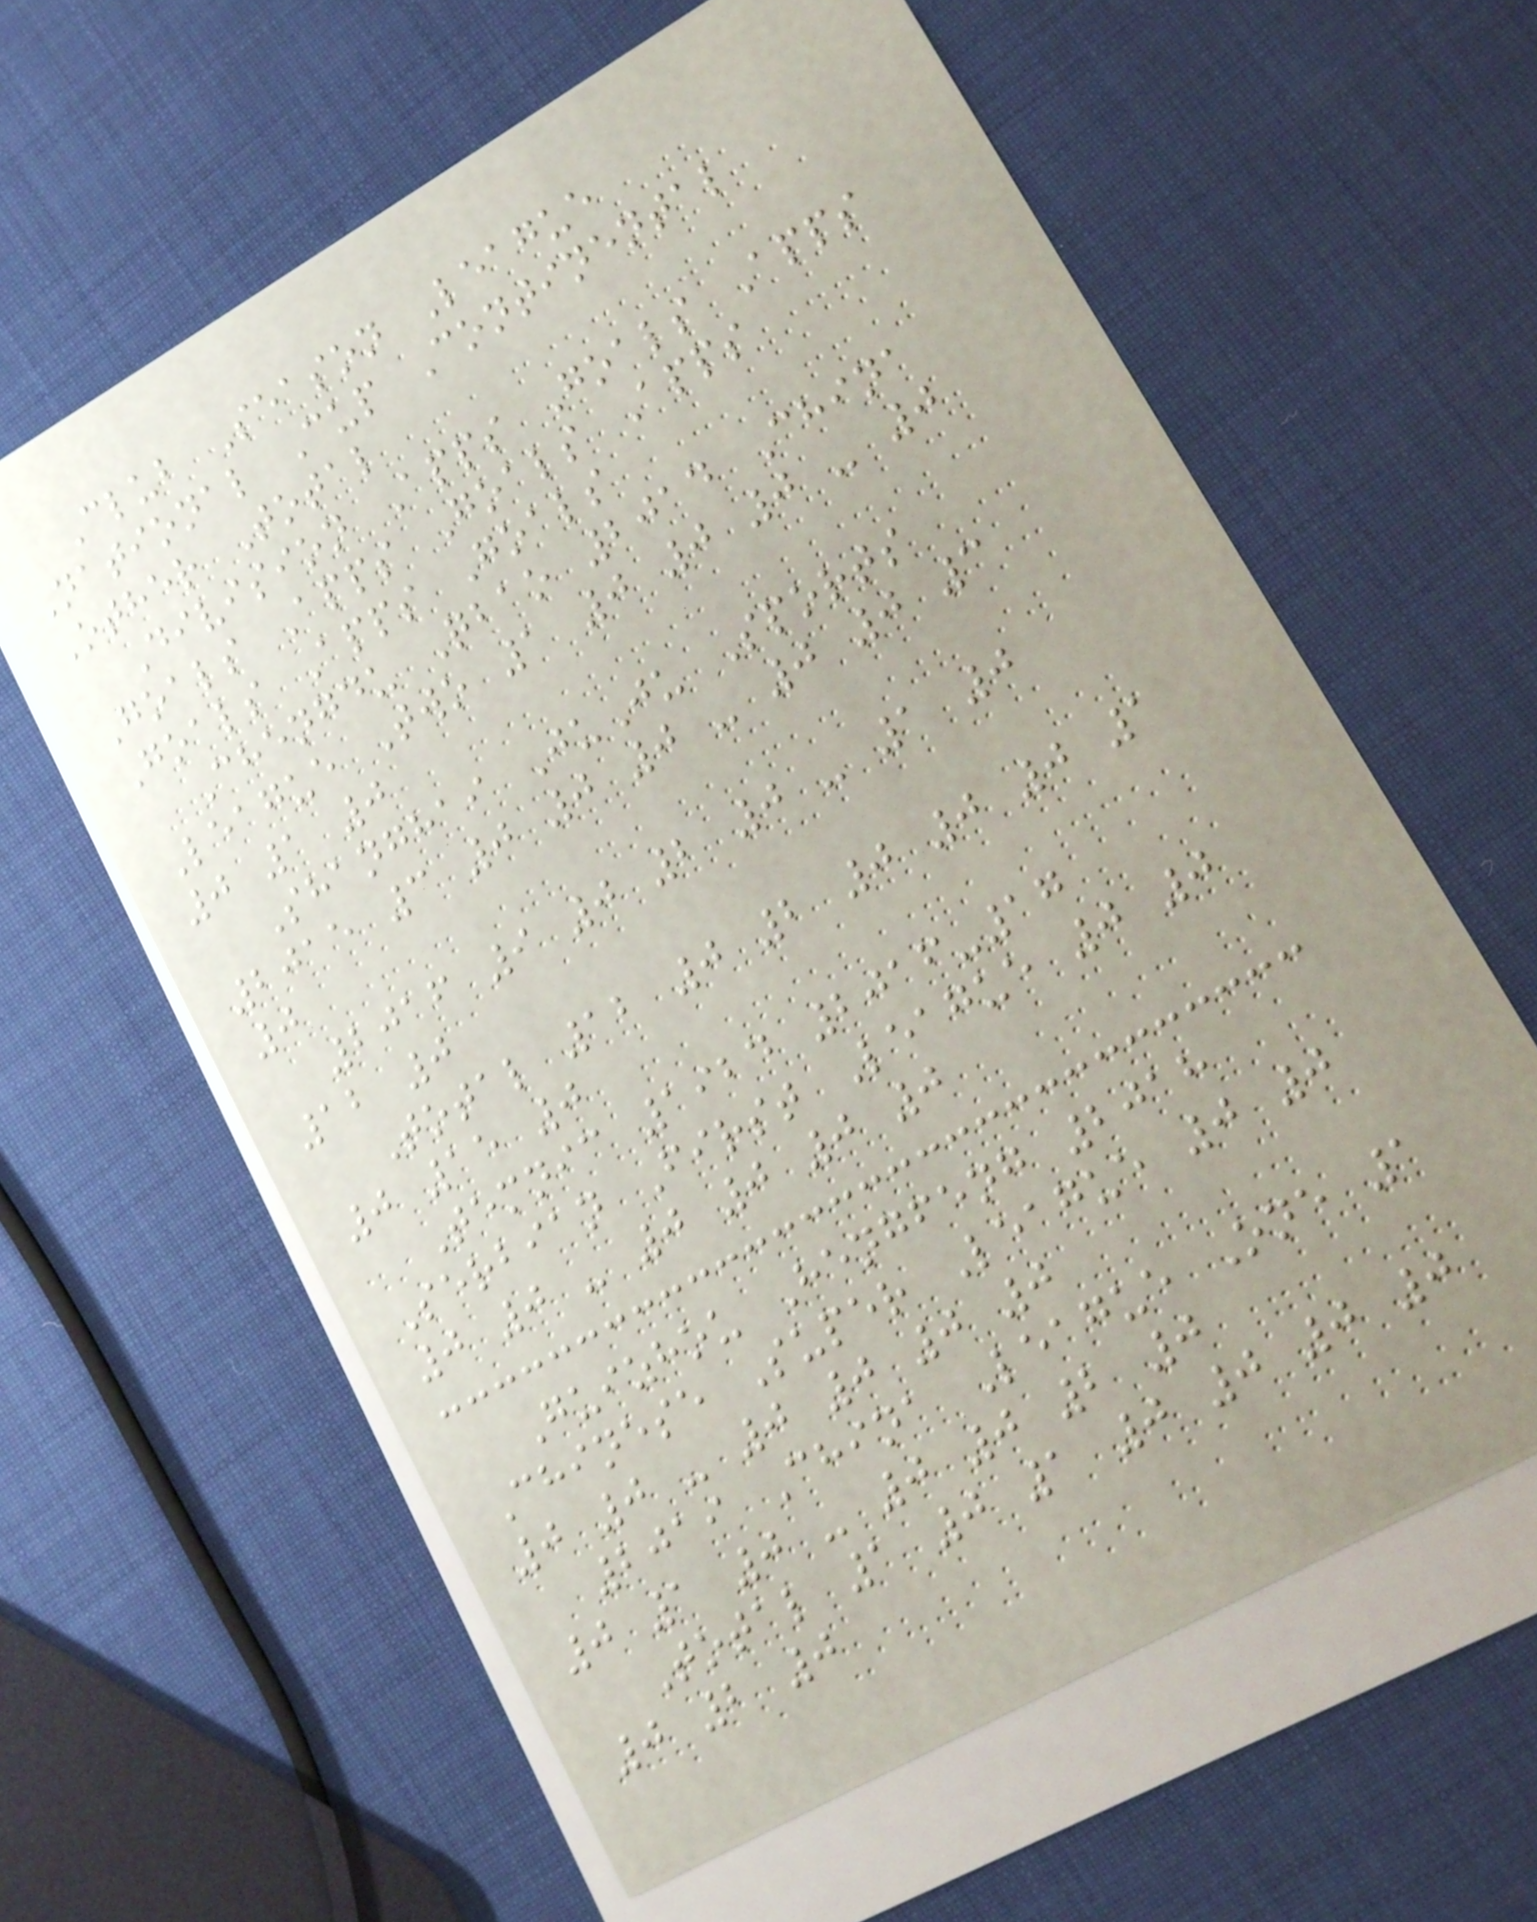Club Season League
National Cup Continental
Other Total
Division Apps Goals Apps
Goals Apps Goals Apps
Goals Apps Goals
Chengdu Qbao 2014 China
League Two 1 0 0 0 - 0
0 1 0
Shanghai JuJu Sports
2015 3 0 0 0 - 0 0 3
0
2016 9 0 2 0 - 1 0
12 0
Total 12 0 2 0 0 0 1
0 15 0
Temnic 1924 2016-17
Serbian First League 0 0
0 0 - 0 0 0 0
Guizhou Hengfeng 2018
Chinese Super League 0 0
0 0 - 0 0 0 0
2019 China League One 1
0 1 0 - 0 0 2 0
Total 1 0 1 0 0 0 0
0 2 0
